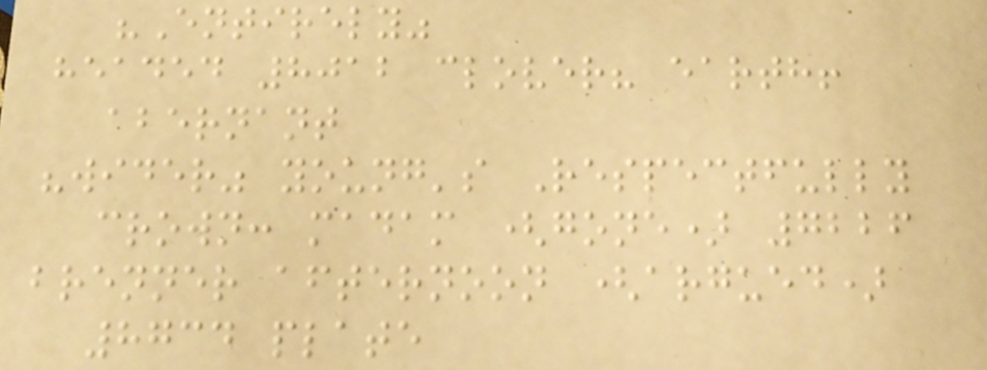"Entirely"
headed 8012 clover? earth!
abernant
"wider" young's Respectfully
crown: madam (gone) 7226
brenner afternoon (argued)
8734 plate
